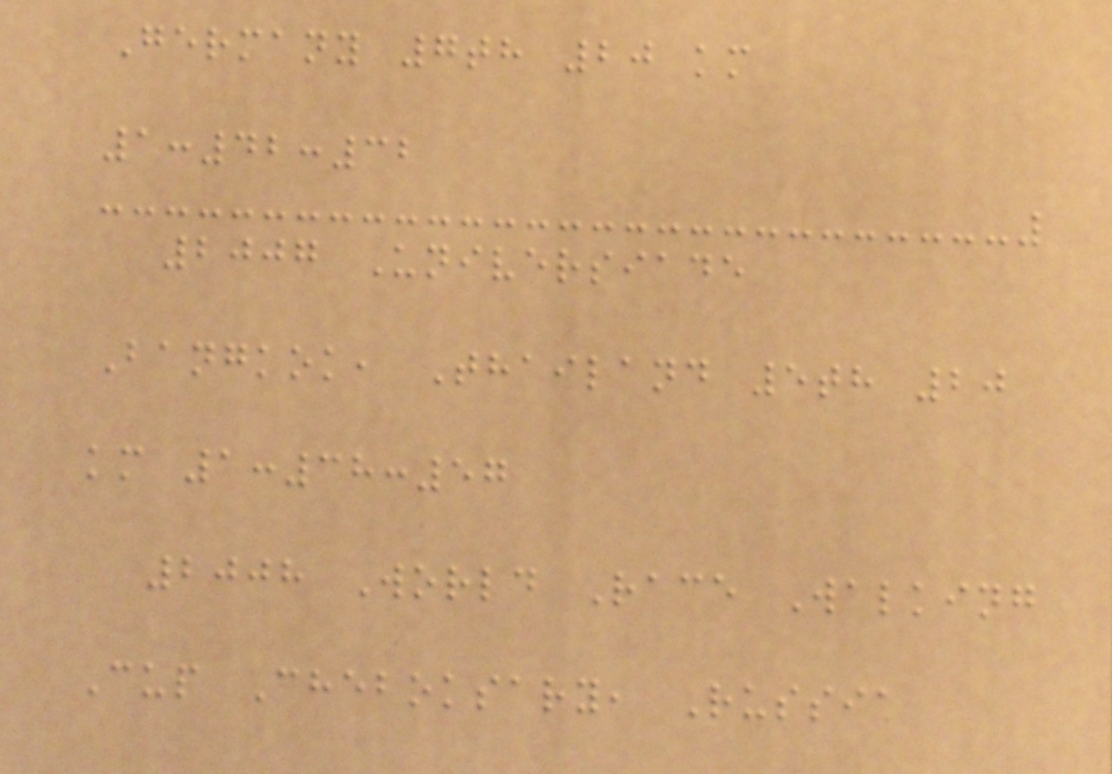Germany 7th 20 km
1:42:32
2007 Universiade
Bangkok, Thailand 5th 20
km 1:38:57
2008 World Race Walking
Cup Cheboksary, Russia
